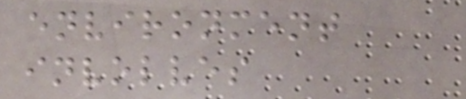environment
involves
